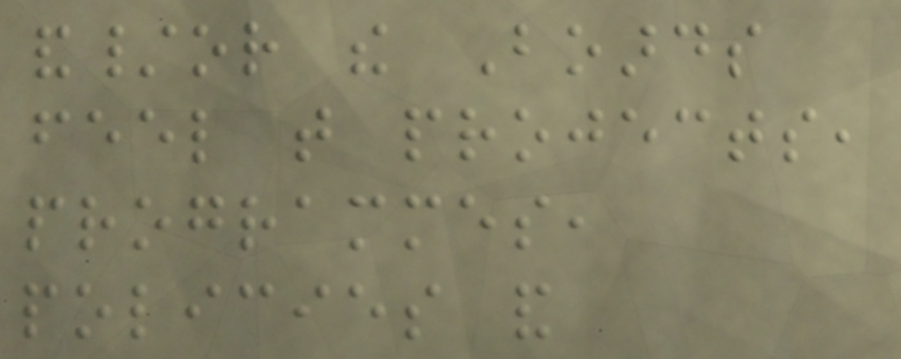and/or the Boards
feel that projects,
programmes,
policies and
